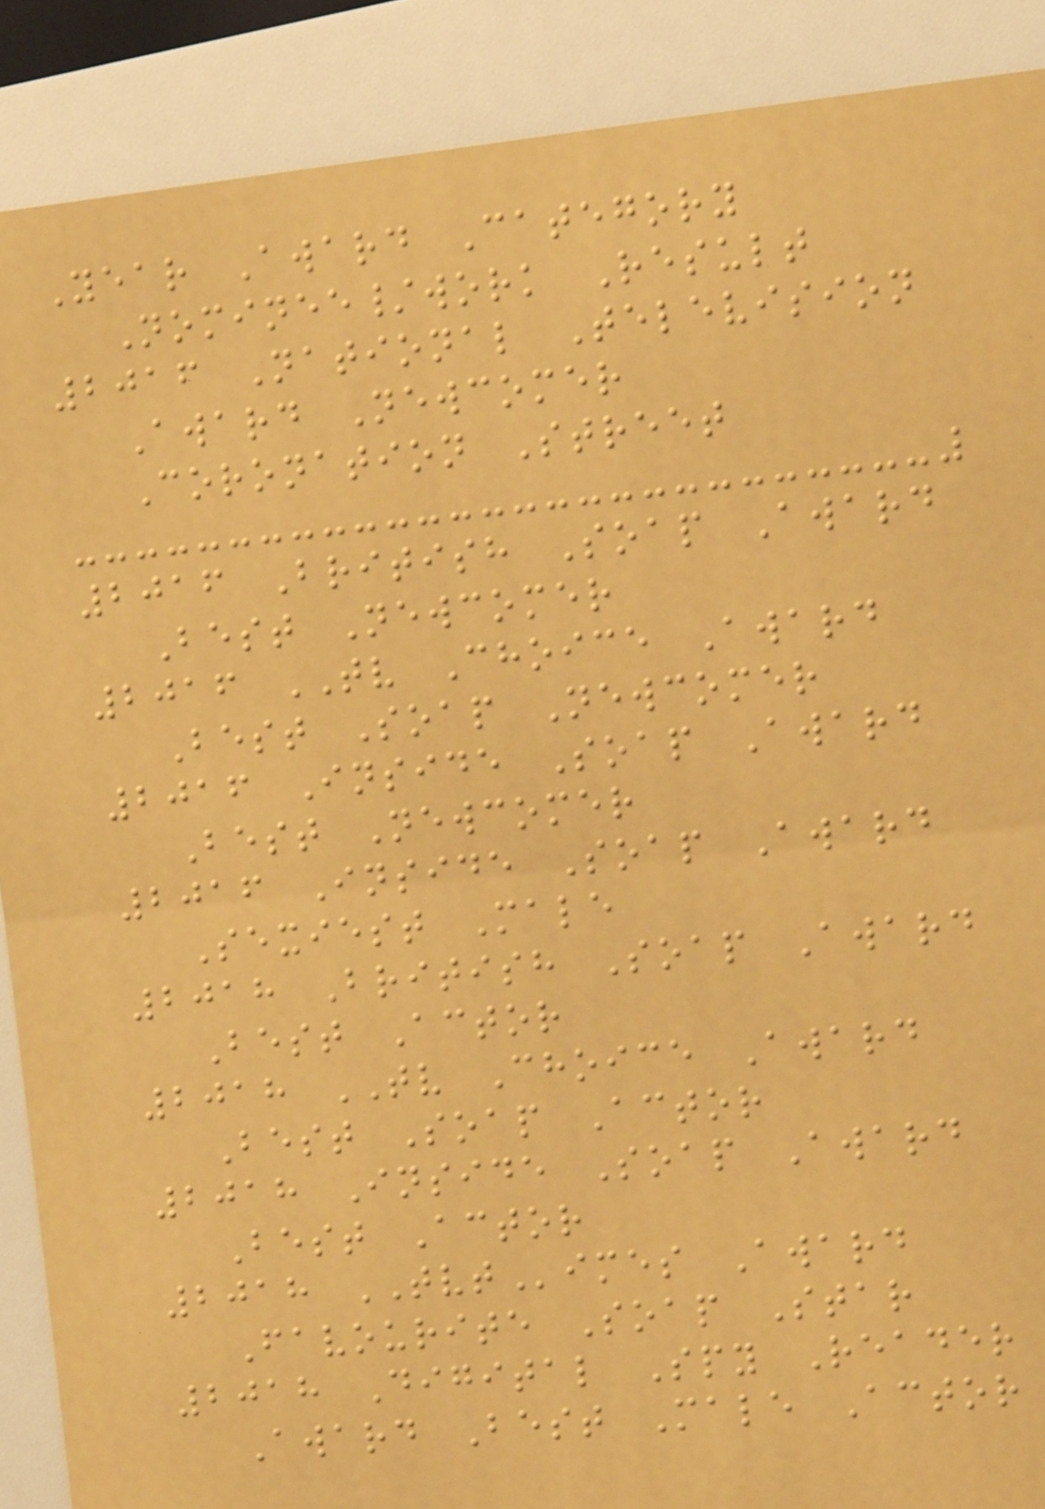Year Award Category
Nominee/work Result
2016 National Television
Award Newcomer
Coronation Street
2016 British Soap Award
Best Newcomer
2016 TV Choice Award
Best Soap Newcomer
2016 Inside Soap Award
Best Newcomer
2016 Inside Soap Award
Sexiest Male
2018 British Soap Award
Best Actor
2018 TV Choice Award
Best Soap Actor
2018 Inside Soap Award
Best Actor
2018 TVTimes Award
Favourite Soap Star
2018 Digital Spy Reader
Award Best Male Actor
